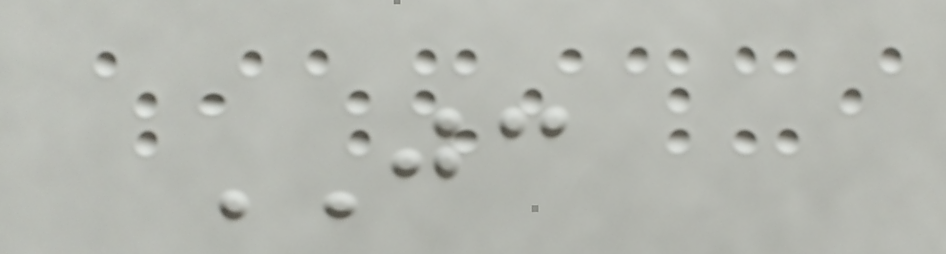JC
